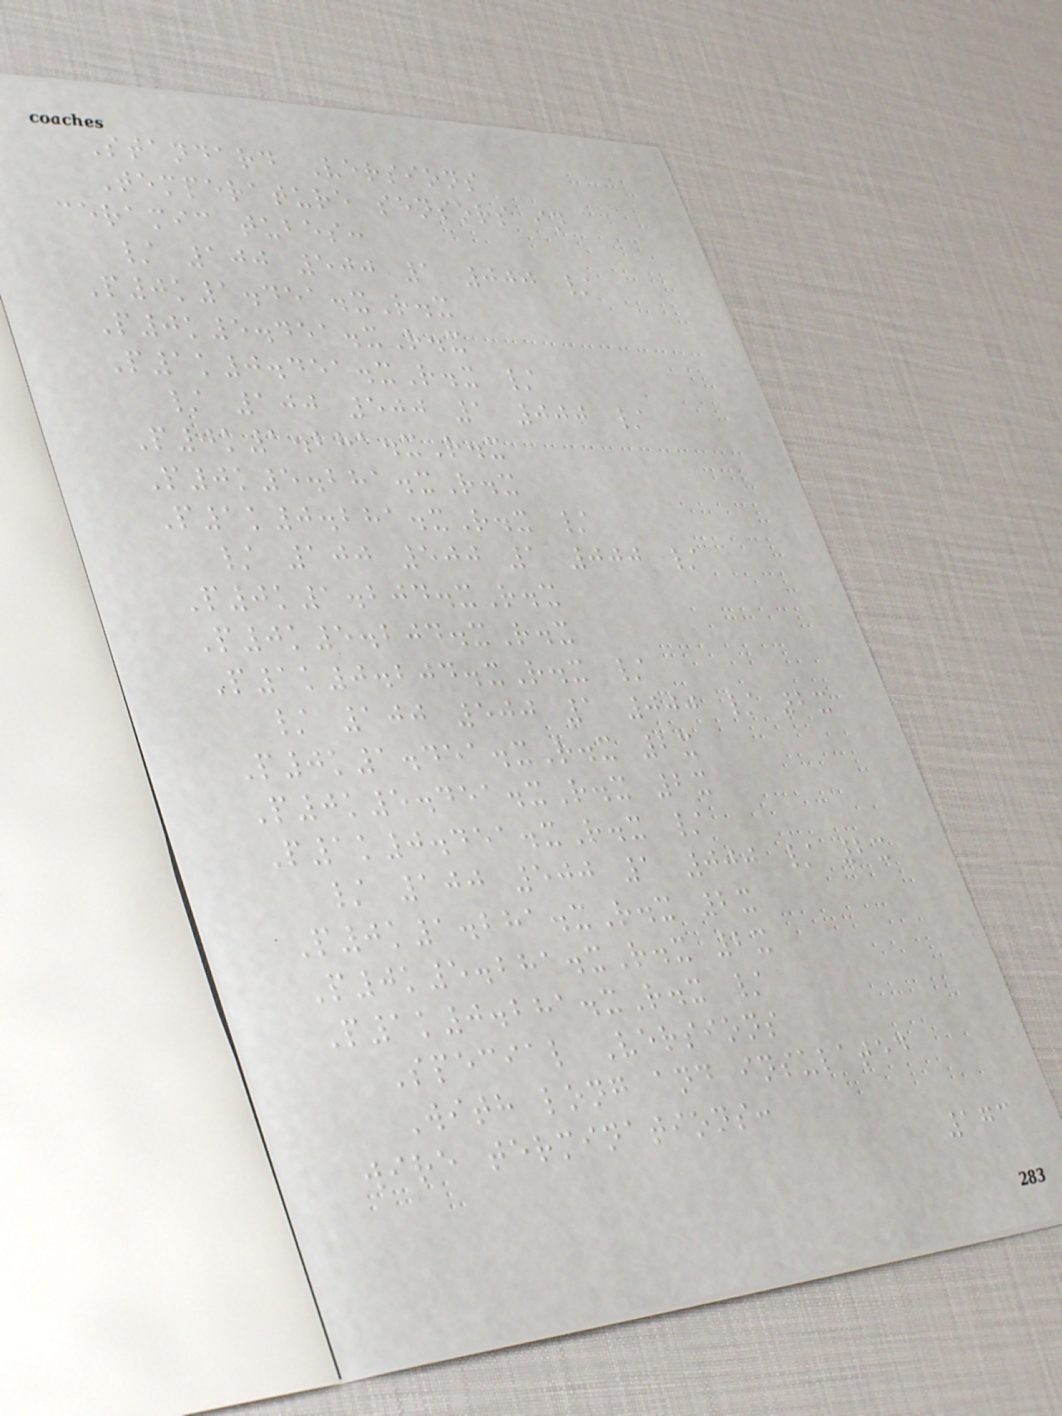Standard Versions
Temperature sensors in
ceramic tubes:
/ 100 500 1 000 /
P0k1.451.xR.x
P0k5.451.xR.x
P1k0.451.xR.x /
/ 100 500 1 000 /
P0k1.281.xR.x
P0k5.281.xR.x
P1k0.281.xR.x /
/ 100 500 1 000 /
P0k1.204.xR.x
P0k5.204.xR.x
P1k0.204.xR.x /
/ 100 500 1 000 / 2x
P0k1.451.xR.x 2x
P0k5.451.xR.x 2x
P1k0.451.xR.x /
/ 100 500 1 000 / 2x
P0k1.281.xR.x 2x
P0k5.281.xR.x 2x
P1k0.281.xR.x /
Special Versions
With long and insulated
wire terminations:
173
